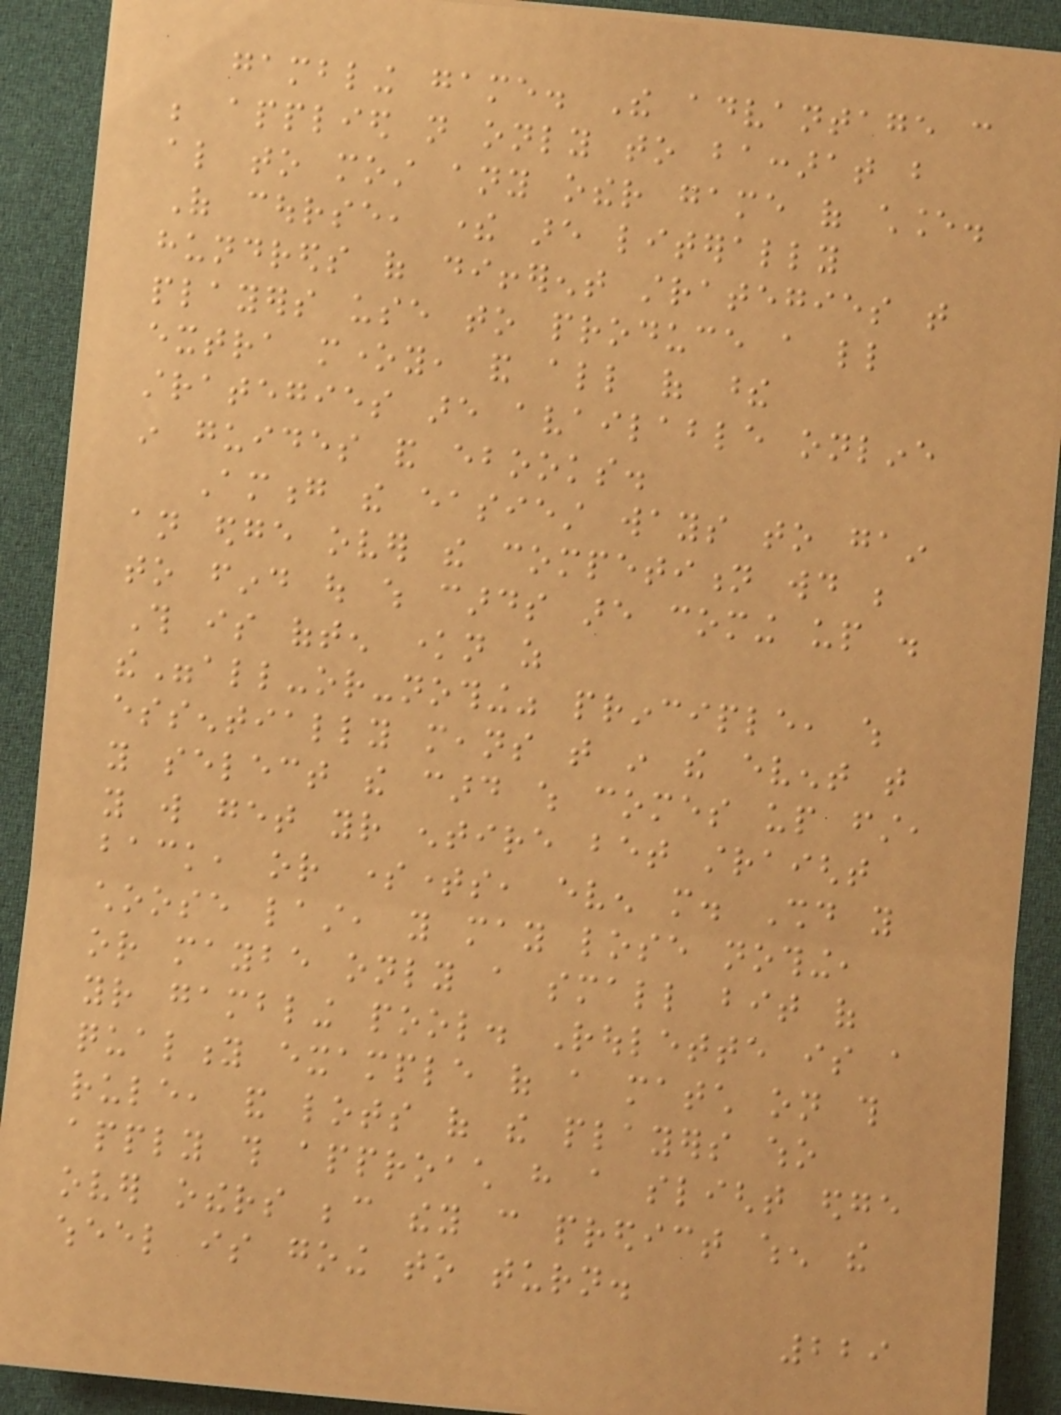gambling game. The advantage can
be applied not only to baccarat but
also to most any other game of chance.
Of course, there are literally
hundreds of different strategies that
players use to produce a little
extra money, and all of these
strategies are available online
in guides and ebooks.
Among the easiest ways to gain
an edge over the competition would be
to find out which cards are coming up .
This is often known as
the"all-or-nothing" principle, which
essentially means that in the event that
you select the card which comes up first,
you will get your entire bet straight
back, or sometimes, even more. Should you
choose last, you may lose nothing,
or maybe only a small bit of
your gambling pool. Roulette is a
quality example of a match on this
rule, and lots of the players who
apply this approach have a slight edge
over others because they can predict when the
wheel is going to turn.
229
